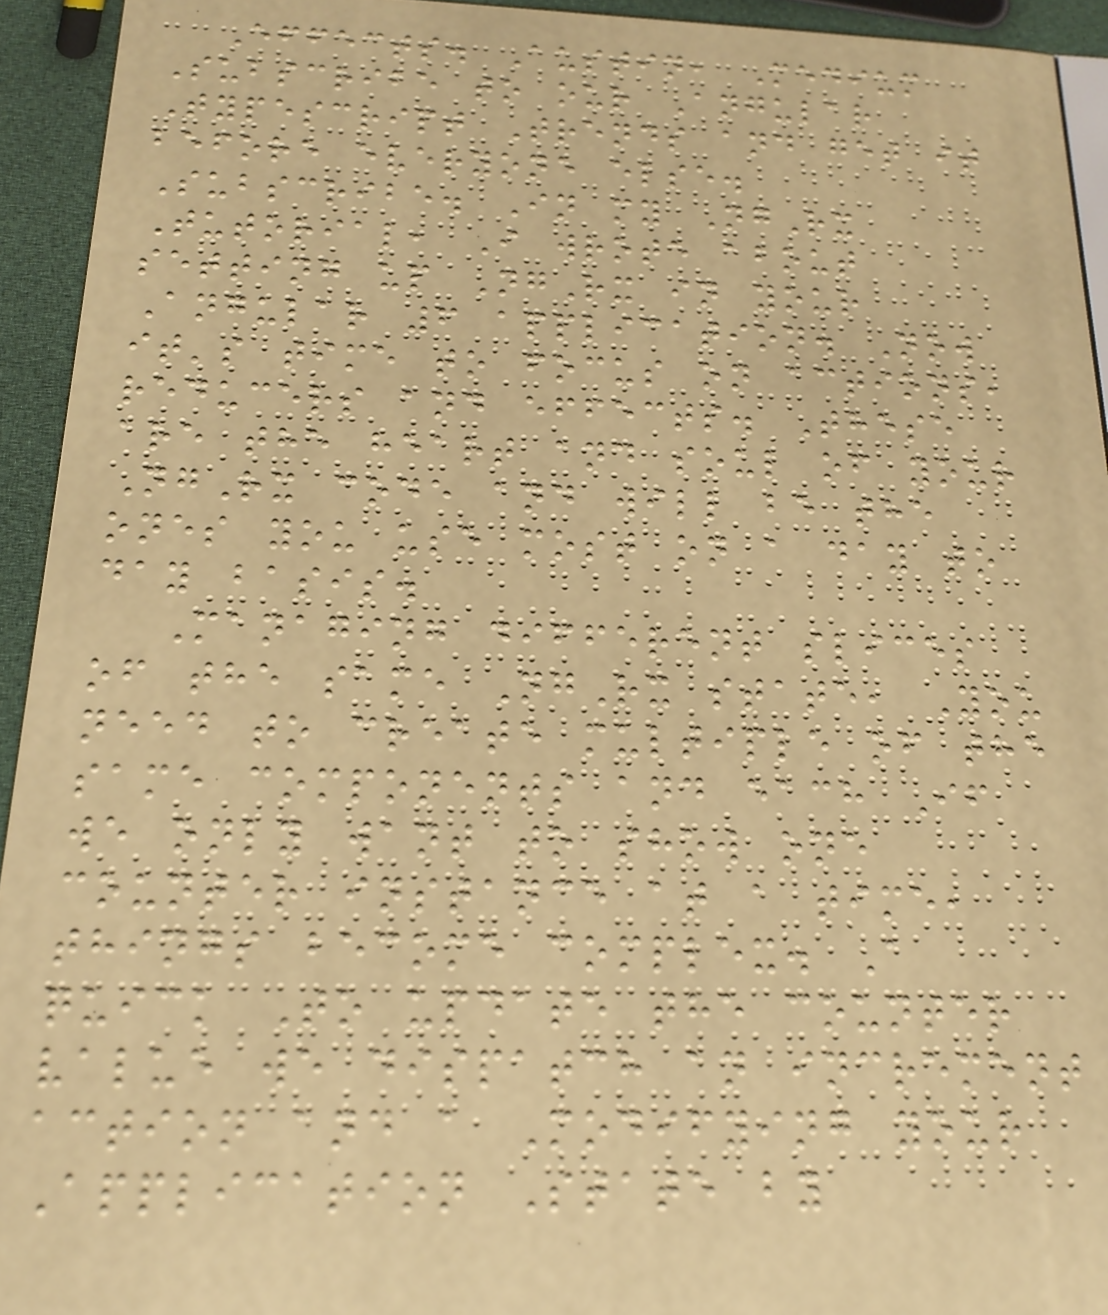Effects. Austin, Medium
Subscribe to our Angular
Typescript Trends and get it
before everyone else.
Subscribe. In my NgRx
Tutorial, I wrote about
setting up NgRx in your
Angular 6 application. Now
it's time to focus on actions,
reducers and effects. These
are the heart and soul of your
NgRx code and will be the
ones you use most on a day to
day basis.
Managing different slices
of the same NgRx state, You
need to create multiple of the
same components and each If
we only want to show one
counter instance at a time,
things become complex. A
quick To update the counter
value we dispatch an increment
action and a Modifying your
Application State by
